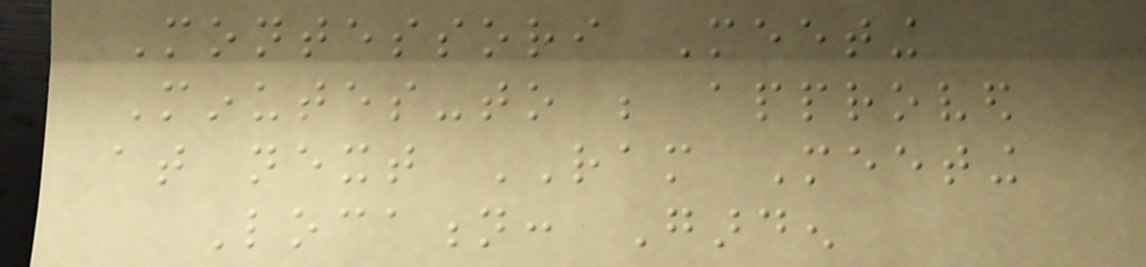Montessori Meeting
Minutes-to be approved
at next RAM Meeting
Location: Garden
